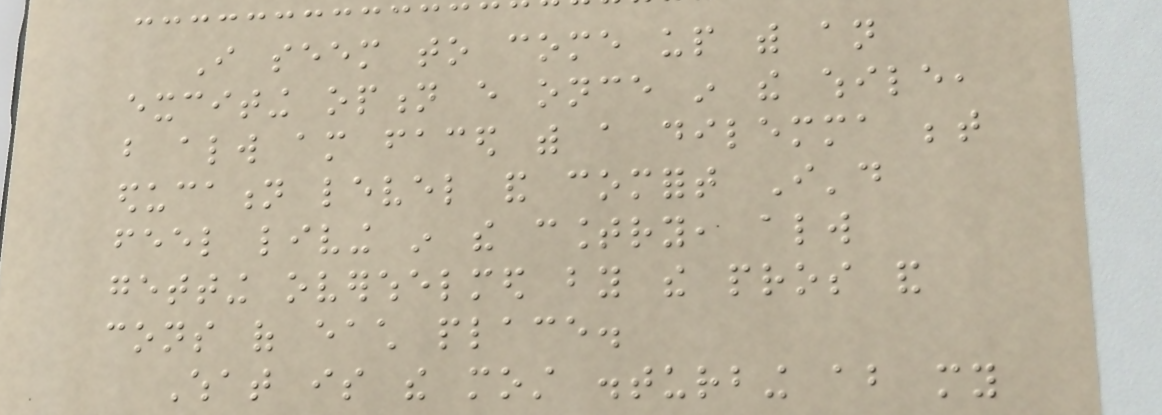I seem to come up with an
exciting option every once in the while,
but always am faced with a dilemma between
education level and comfort I'd
feel living in the country, always
getting overwhelmed by the pros and
cons of each place.
What is the most disturbing about my
